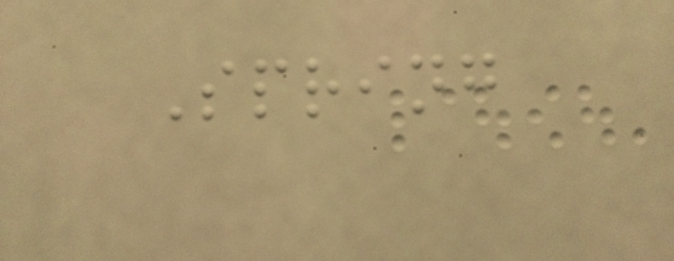Spring
